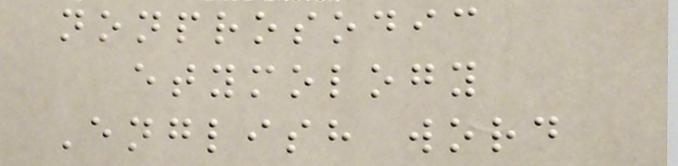nonprosodic
etymology
English word
